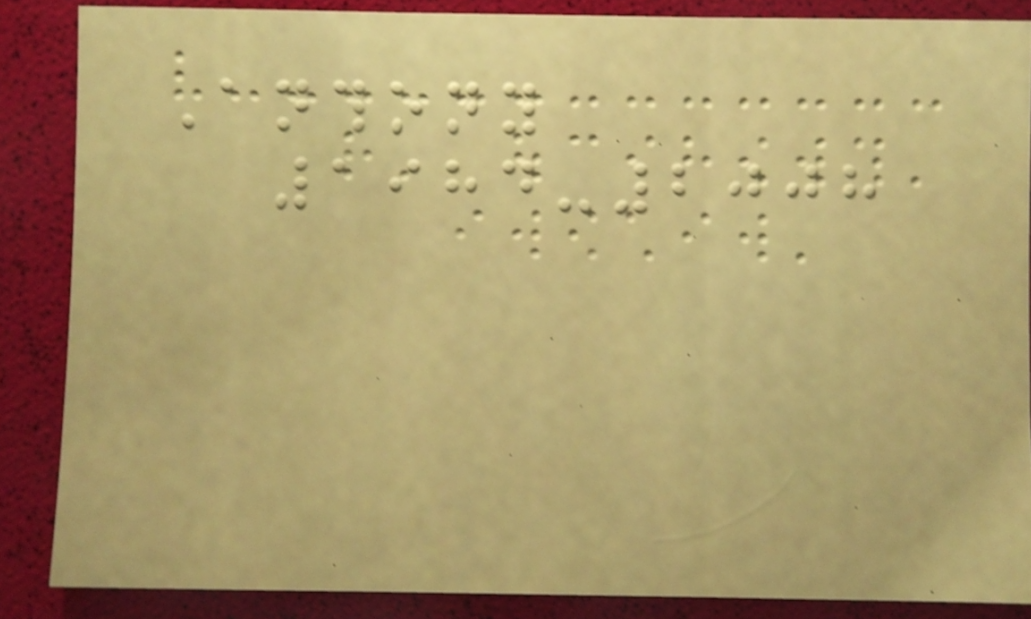Anthony
1984-2008
